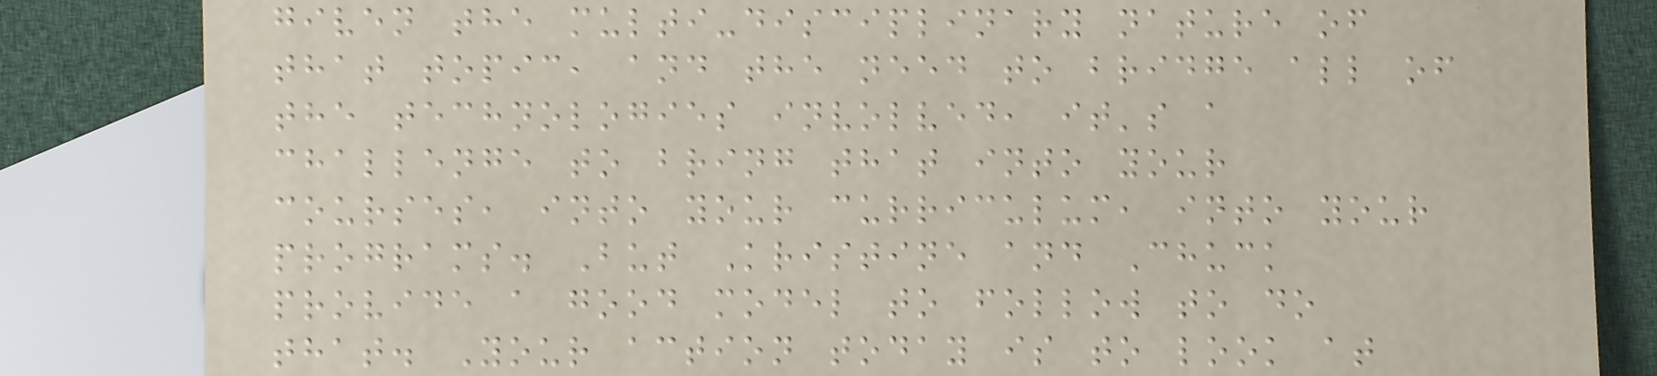given the multi-disciplinary nature of
that topic, and the need to bridge all of
the technologies involved, it's a
challenge to bring that into your
courses, into your curriculum, into your
programs. But Kristine and Chuck
provide a good model to follow to do
that. Your action today is to look at
